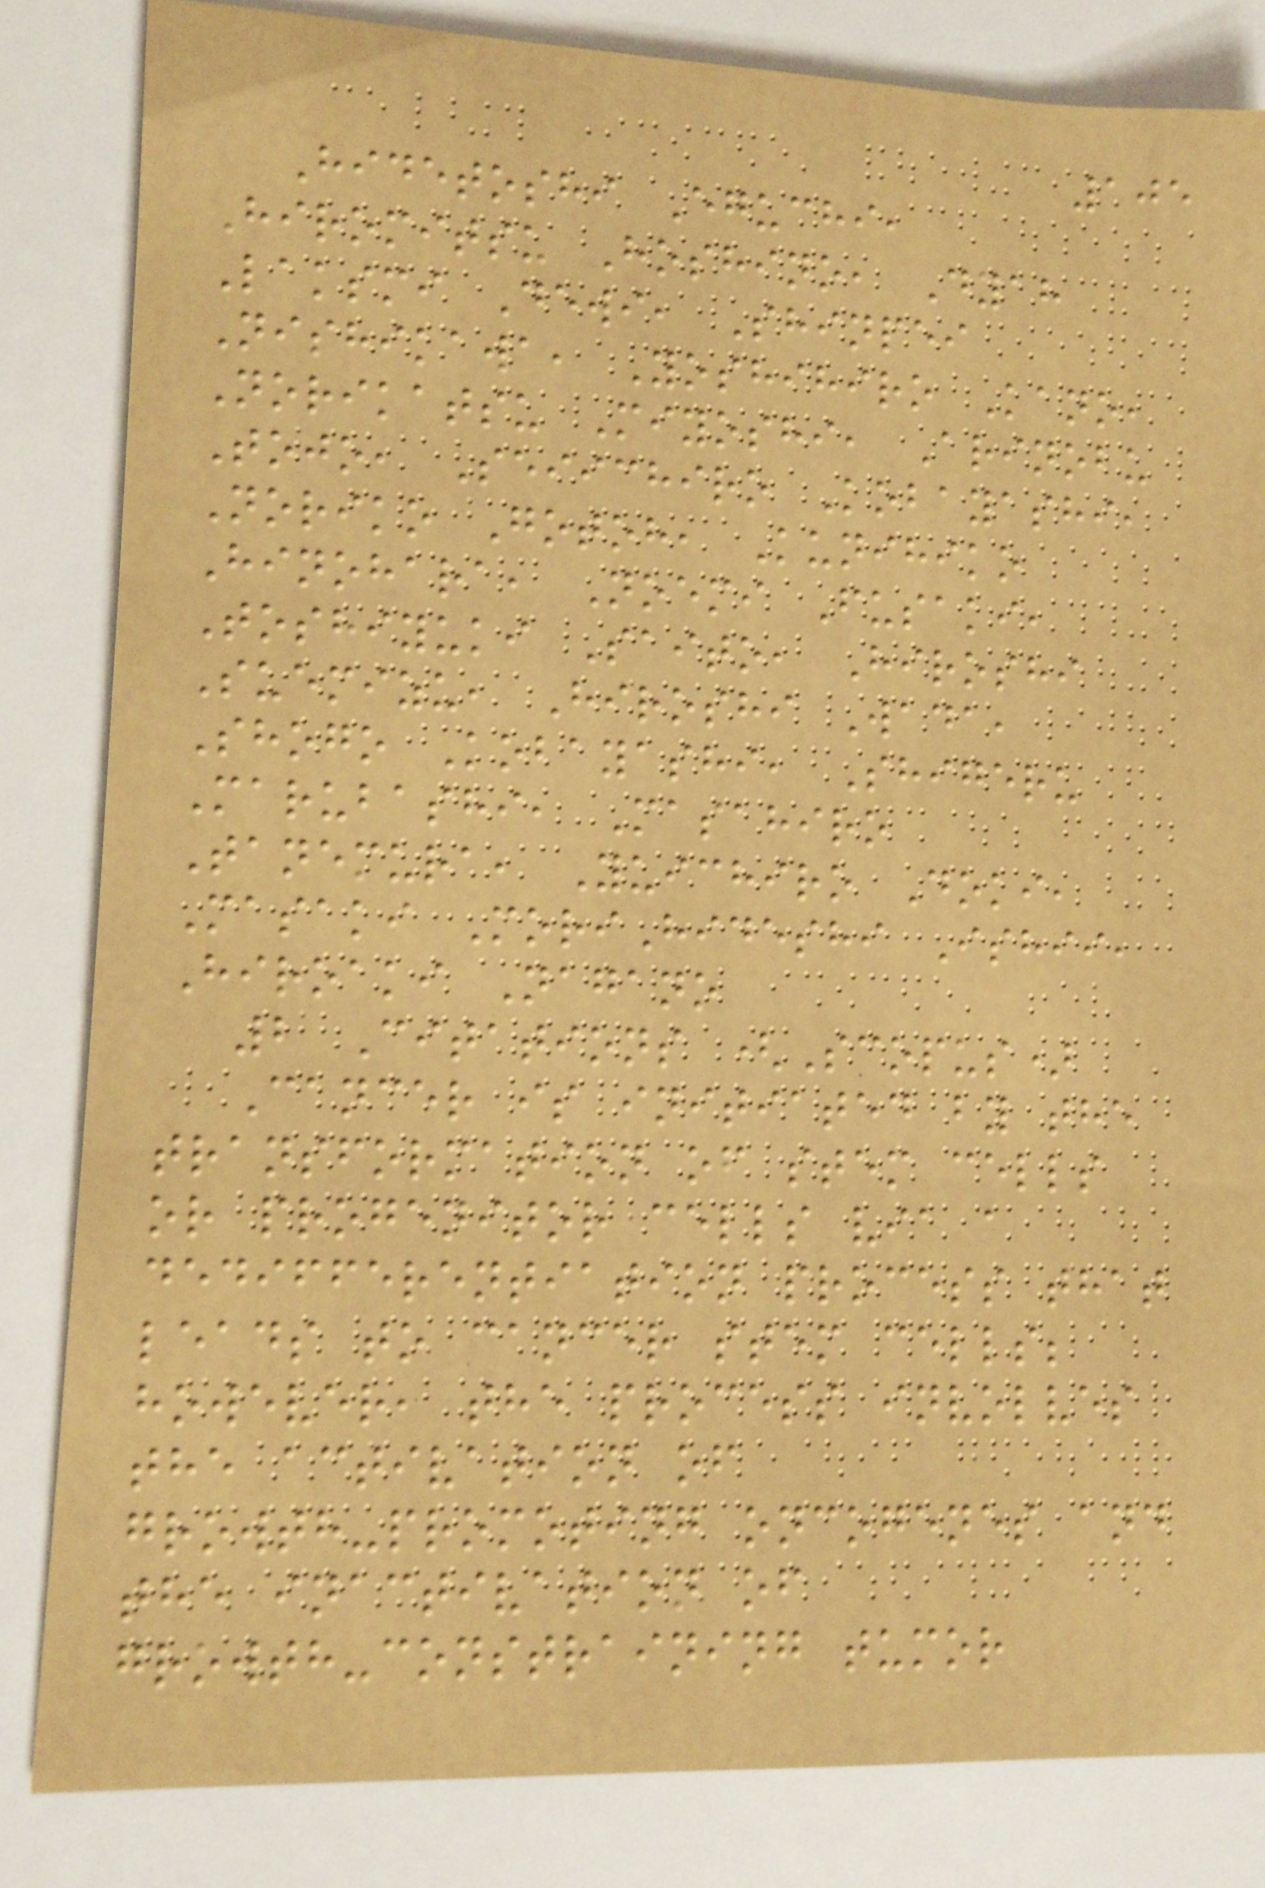105
Hidetoshi Eguchi,
Hiromitsu Hoshino, Dyah
Laksmi Dewi, Shinpei
Nishikawa, Yoshihiro Kano,
Norikatsu Miyoshi, Arinobu
Tojo, Seiichiro Kobayashi,
Noriko Gotoh, Kunihiko
Hinohara, Noemi Fusaki,
Toshiyuki Saito, Hiroshi
Suemizu, Hiroshi Wada,
Shogo Kobayashi, Shigeru
Marubashi, Masahiro
Tanemura, Yuichiro Doki,
Masaki MoriHideshi Ishii,
Hiroaki Nagano
2 Citations (Scopus)
Cancer is initiated by the
transformation of stem cells
or progenitor cells via a
dedifferentiation process that
leads to cancer stem cells;
however, the process involves
the activation of
growth-promoting oncogenes and
the inactivation of
growth-constraining tumor
